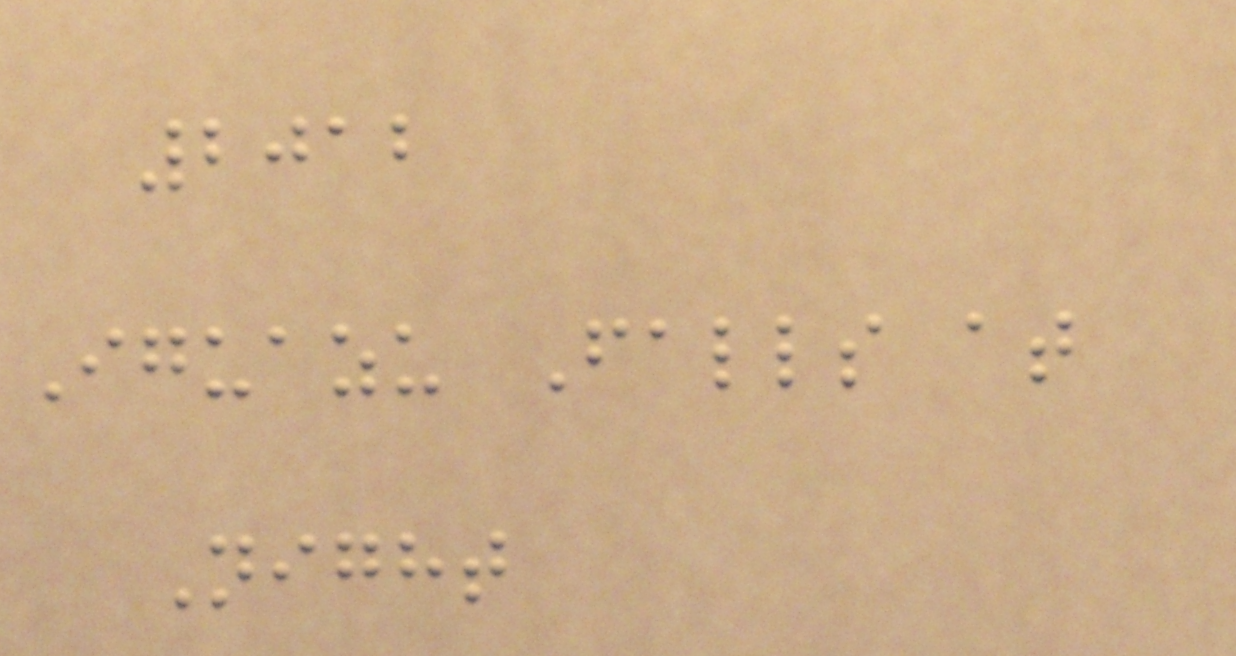2012
Iguazu Falls at
Night
